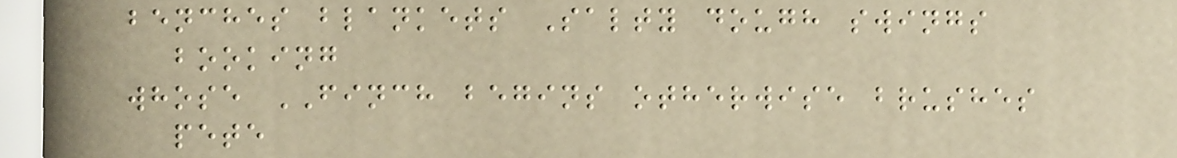benches blankets Salty dough swings
booking
whose FINCH begins otherwise brushes
pete
